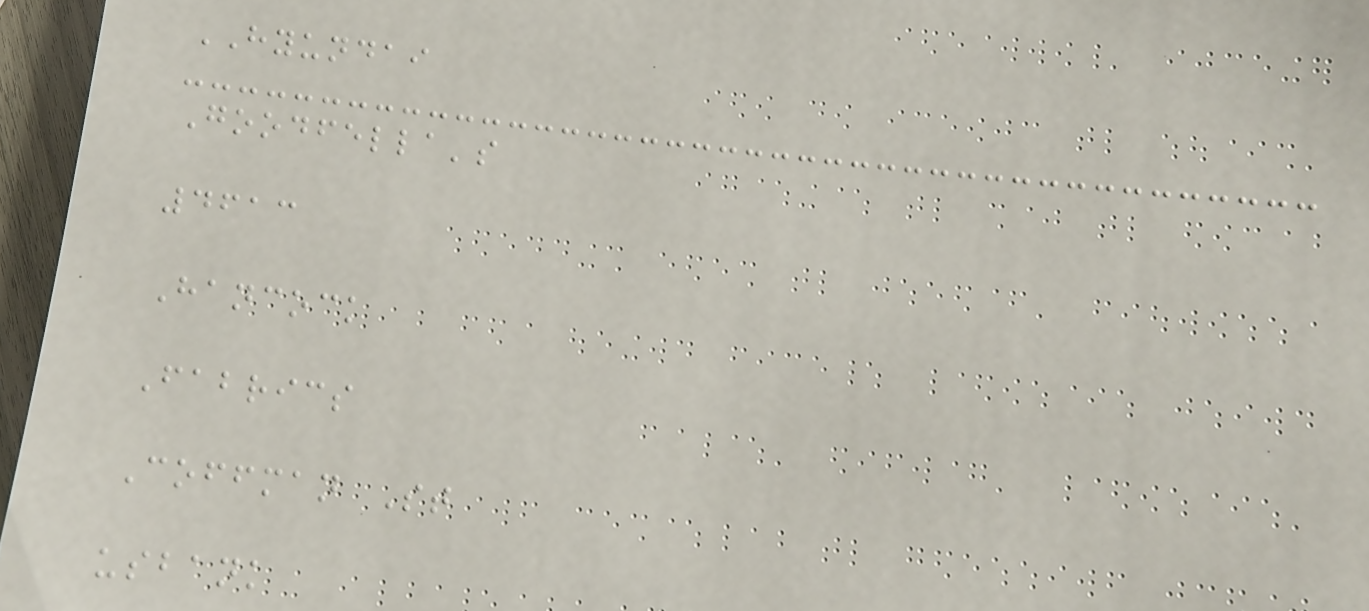HYUNDAI
Goodfella's
4613
Hancock
Fabrics
Coffman St
usbank
